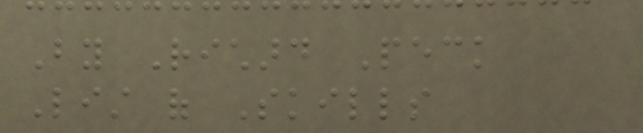By Richard Peck
List of Skills
